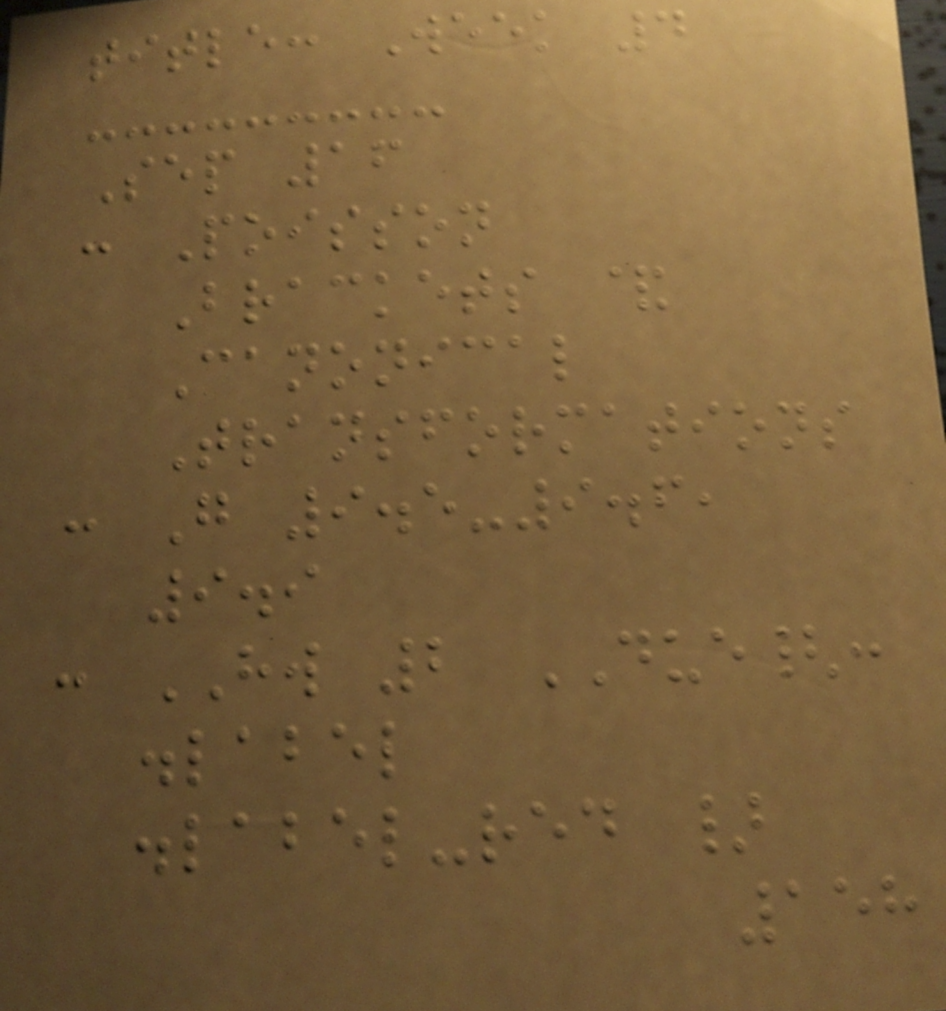title: Week 4
Sep 16
: Poisson
Brackets &
Canonical
Transformations
: G 9.5-9.6,
9.9
: HW 2 DUE{:
.label
.label-red }
158
